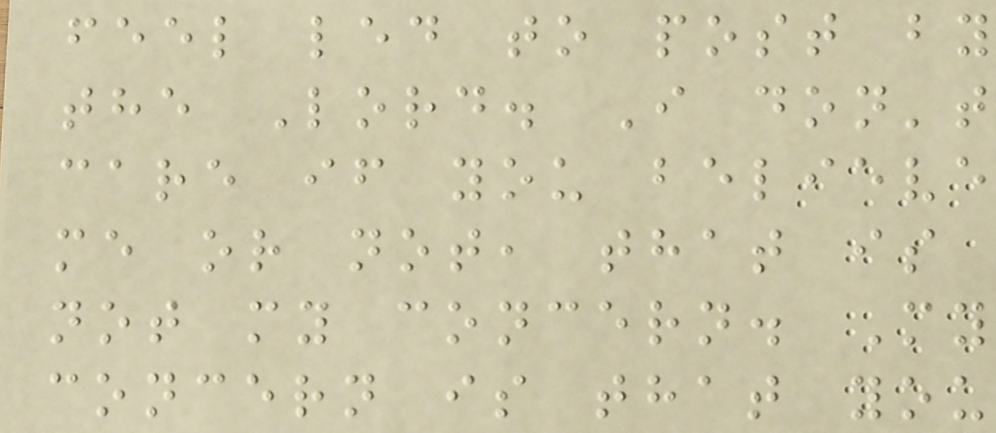feel led to post by
the Lord. I don't
care if you believe
me or not, that is
not my concern. My
concern is that you
